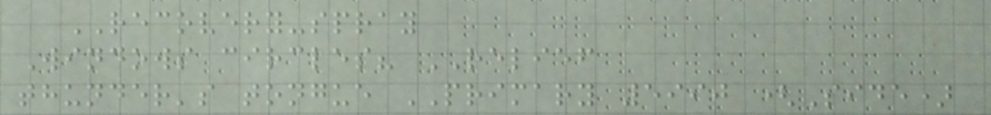RECOVERY-spray
Windows circles? RELIEF
thunder's tongue PRIMARY 5990 (Side)
